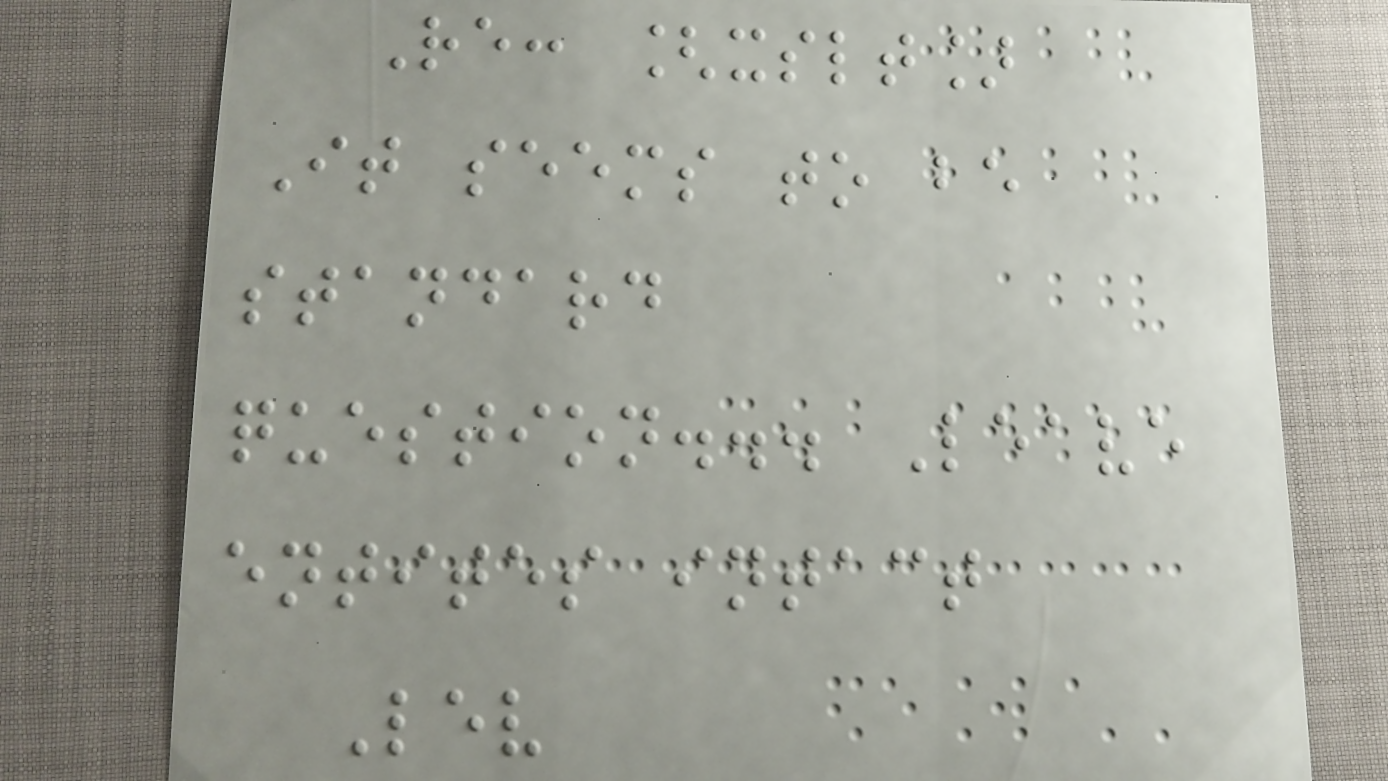Re: [xslt]
It seems to be
standard
question... Leave
entites intact
Lev
